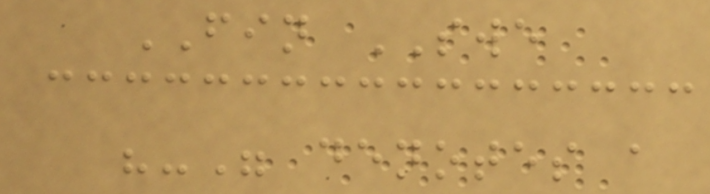FIN SWE
"-" denotes a
